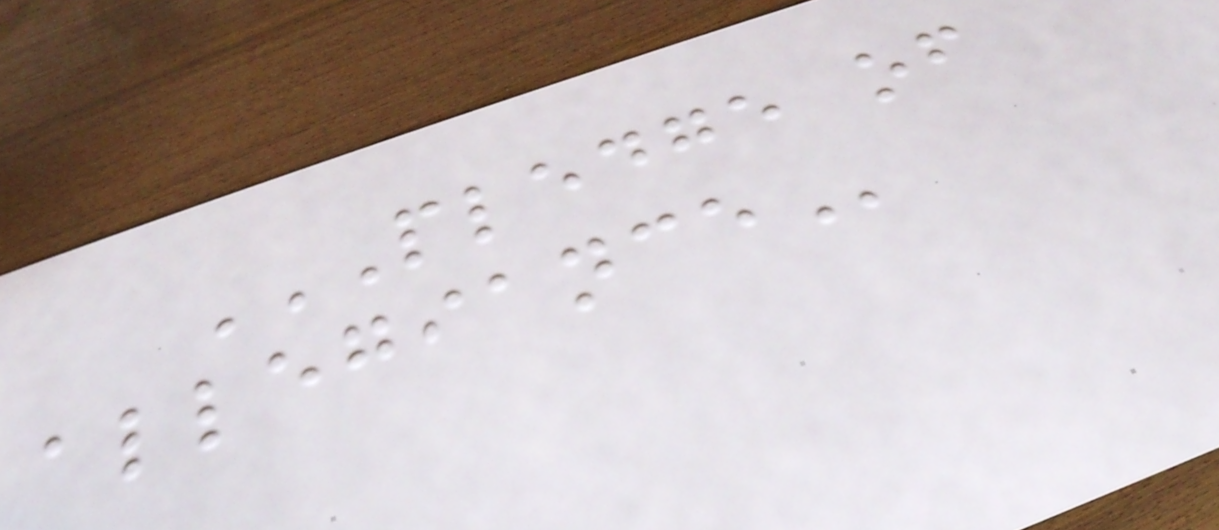PLEDGE OF
ALLEGIANCE
